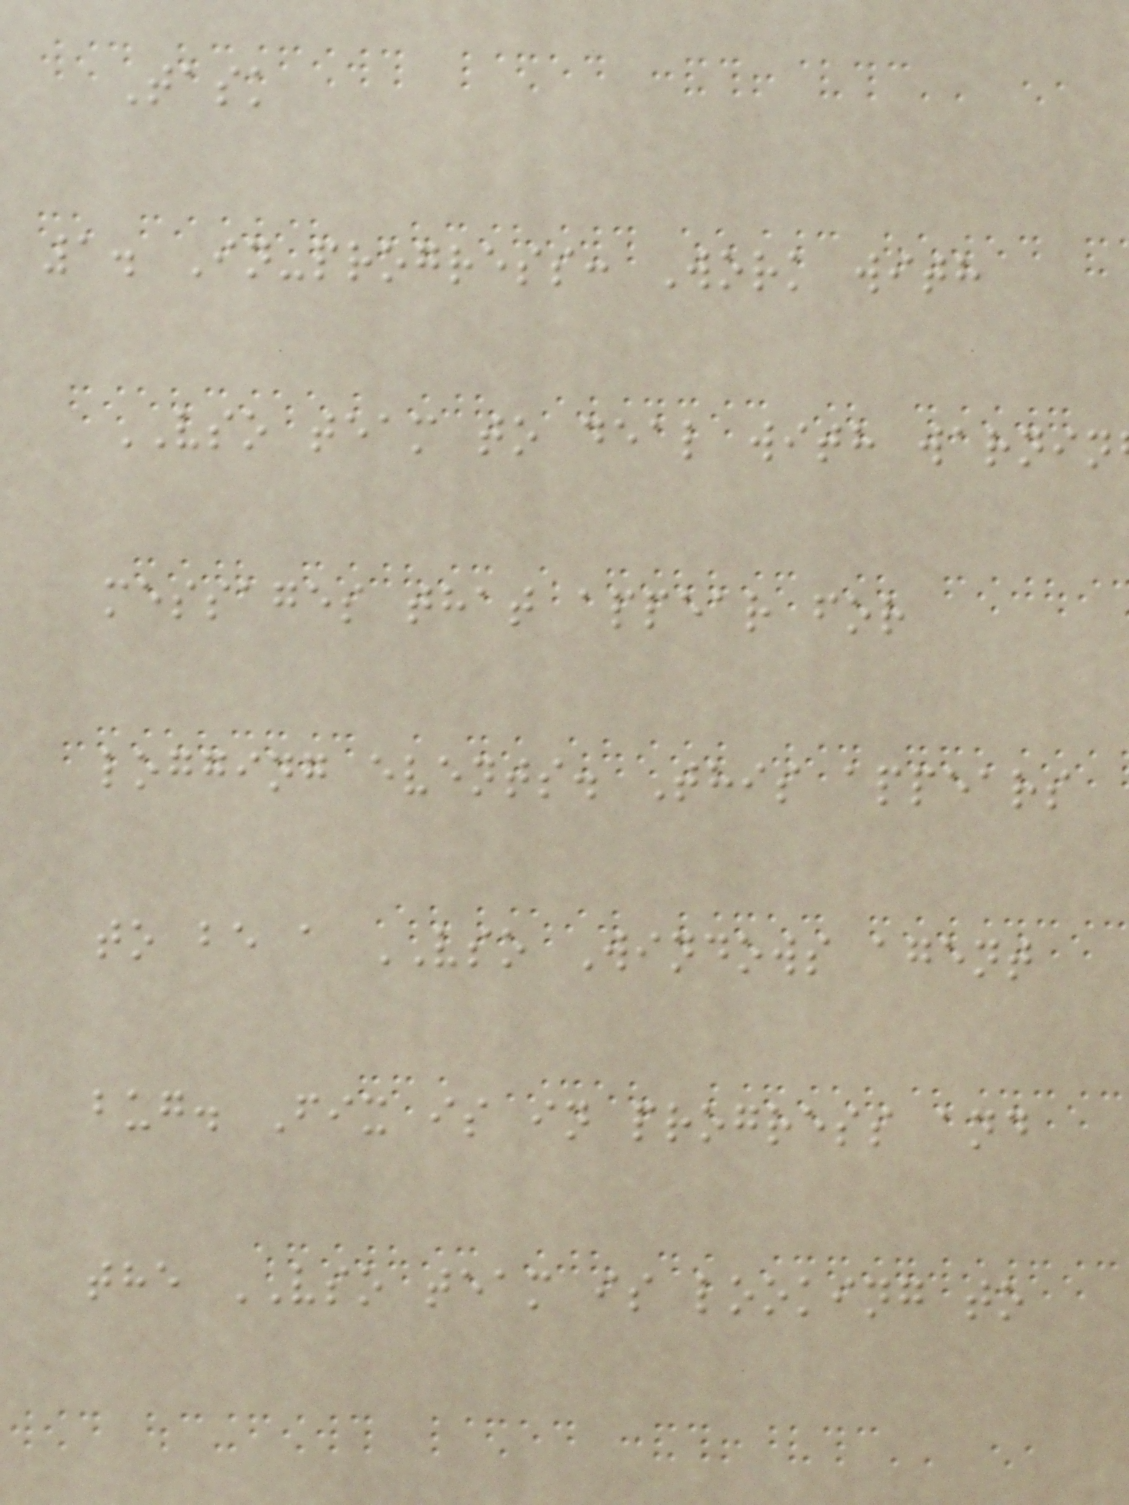Task
1. In-progress: Work with
VSO team to deal with warnin
messages that appear for
logging events. This appears
to be a VSO Windows agent
bug. Fix is in progress and
the VSO team is looking to
